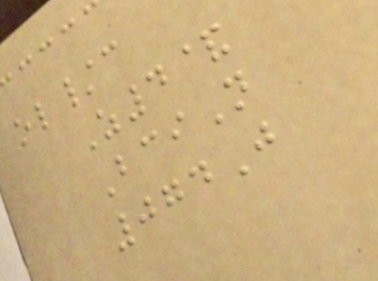ol/c
Z4&
BciN
074J
